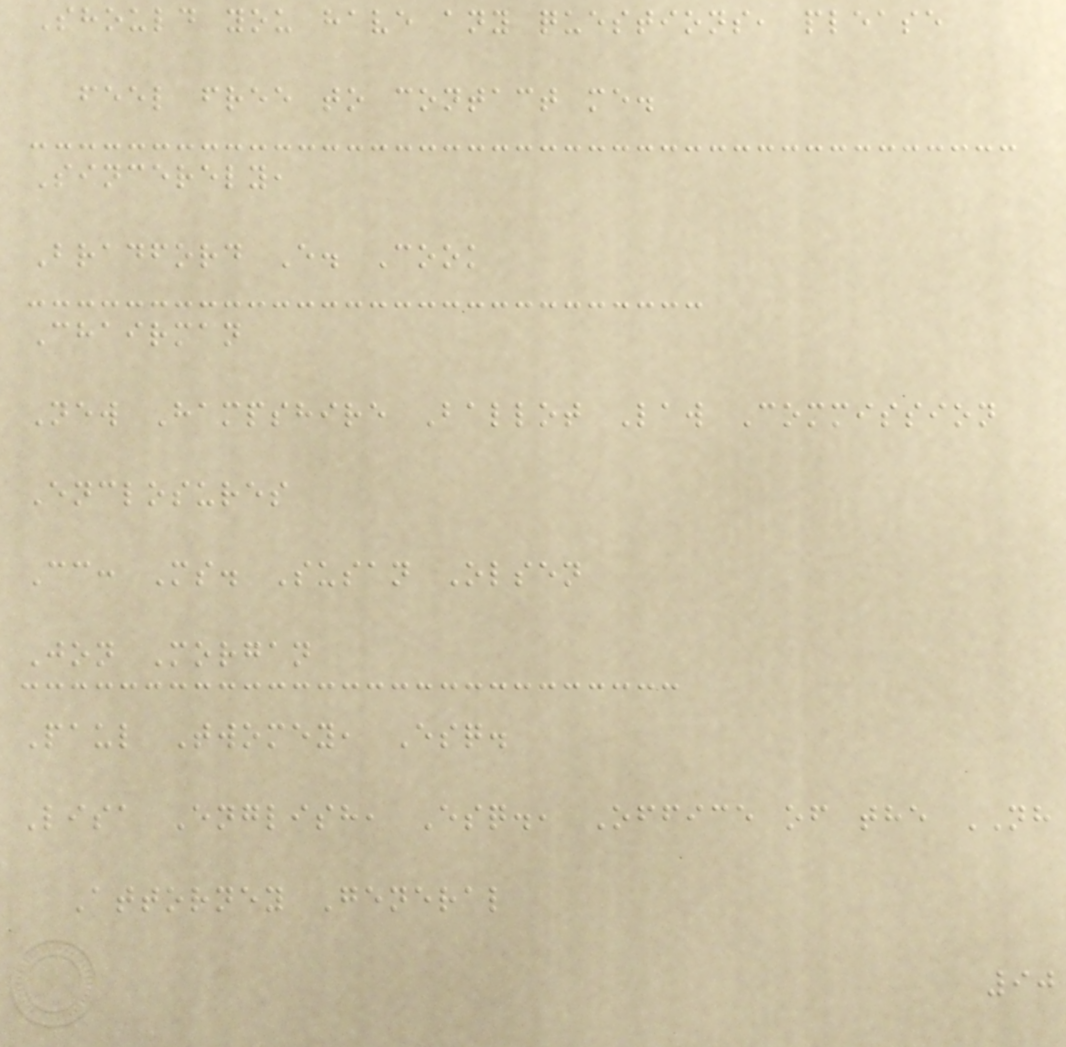Should you have any questions, please
feel free to contact me.
Sincerely,
Bradford E. Cook
Chairman
New Hampshire Ballot Law Commission
Enclosures
Cc: Ms. Susan Olsen
Jon Morgan
Paul Twomey, Esq.
Lisa English, Esq., Office of the NH
Attorney General
90
